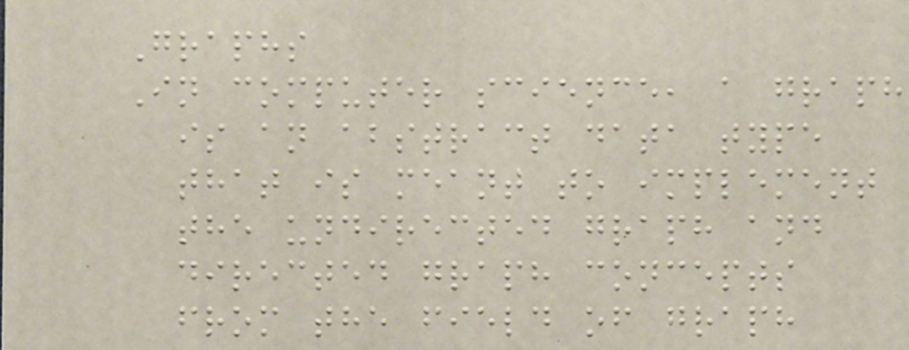Graphs
In computer science, a graph
is an abstract data type
that is meant to implement
the undirected graph and
directed graph concepts
from the field of graph
